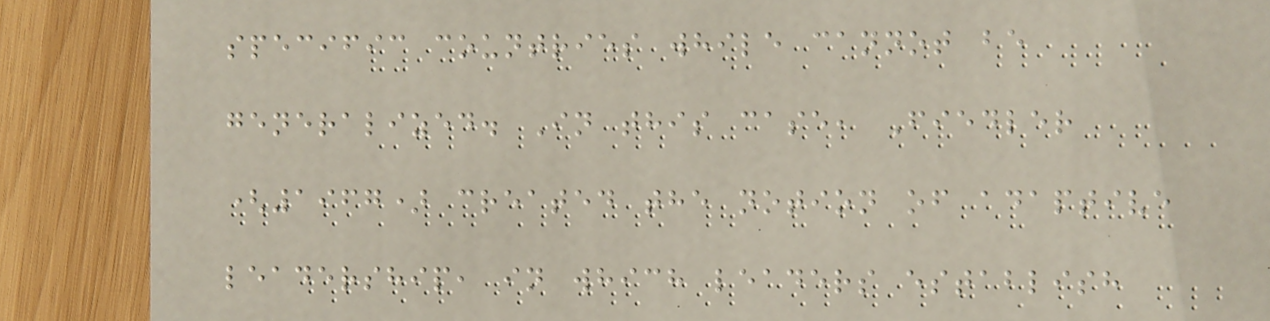specific countries while cannot be
generalized. In this case, Fiedler
(1967) created the notion of adaptive
leadership, in which leaders establish
